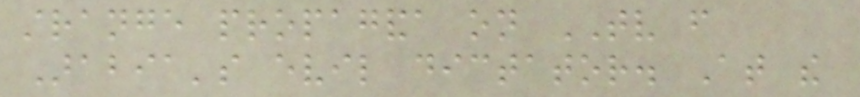strange propaganda on TV from
Arabia's evil dictator. At the
